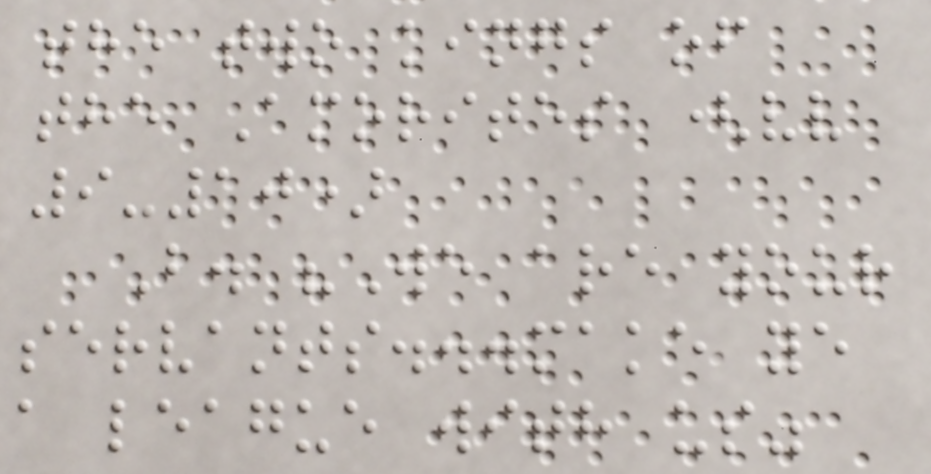the two kings of
the Amorites (vv
9-10)
B. "We are your
servants...make ye
a league with us"
